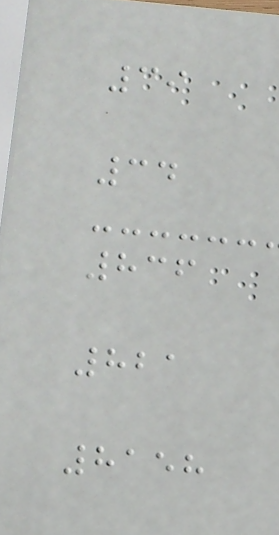39
34
836
821
8158
